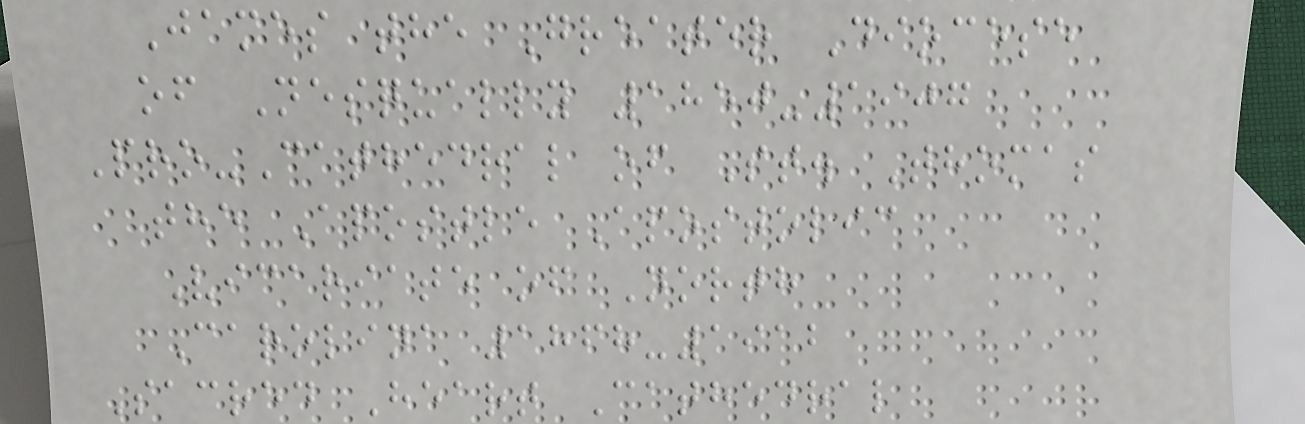James the Greater Diocese
of Nesqually 1850-1907
Pro-Cathedral of St. Thomas
the Apostle Apostolic
Vicariate of North
Carolina 1868-1912
Sacred Heart Cathedral
